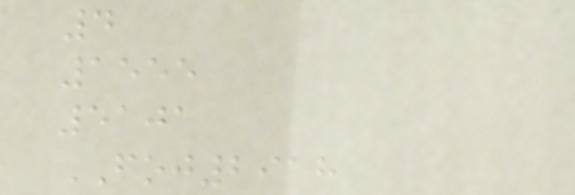4
1555
5101
FOJ2918
